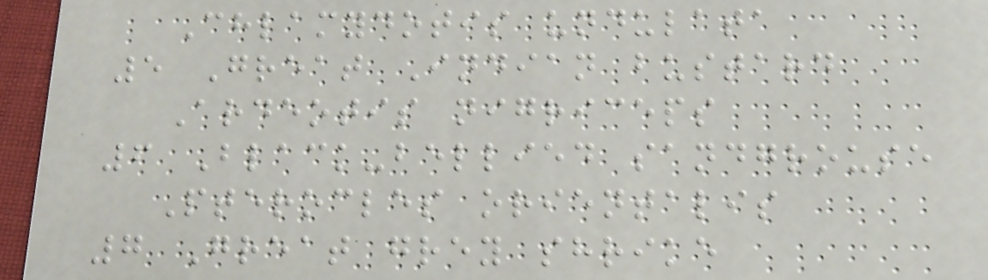Chlamydotis undulata
5 Great Indian bustard
Ardeotis nigriceps
6 Black-bellied sandgrouse
Pterocles orientalis
7 Great grey shrike
